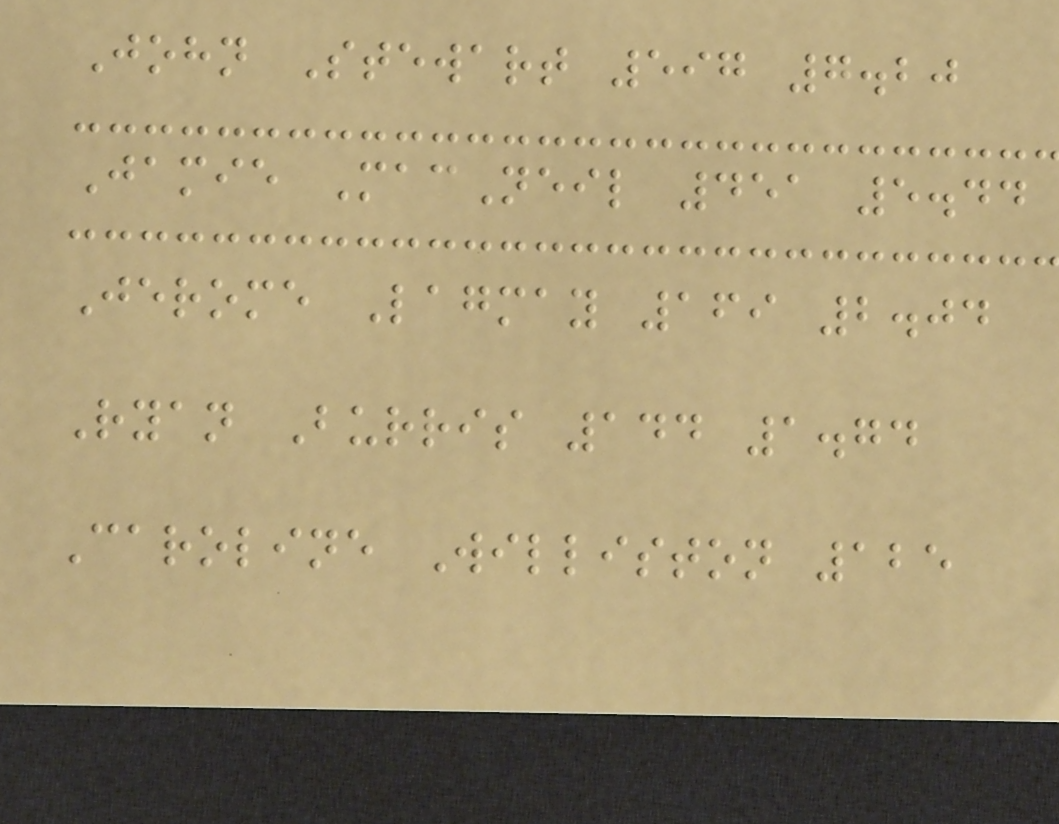John Stewart 597 7.20
Jamie MacNeil 451 5.44
Jerome Lagmay 169 2.04
Ryan Burris 144 1.74
Caroline Williston 125
